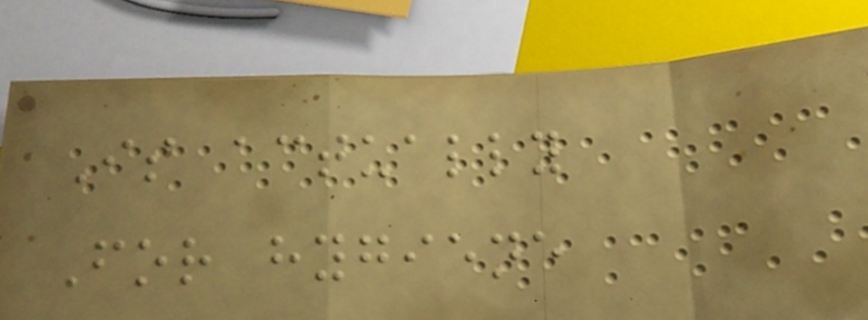Is actually
For hygiene
